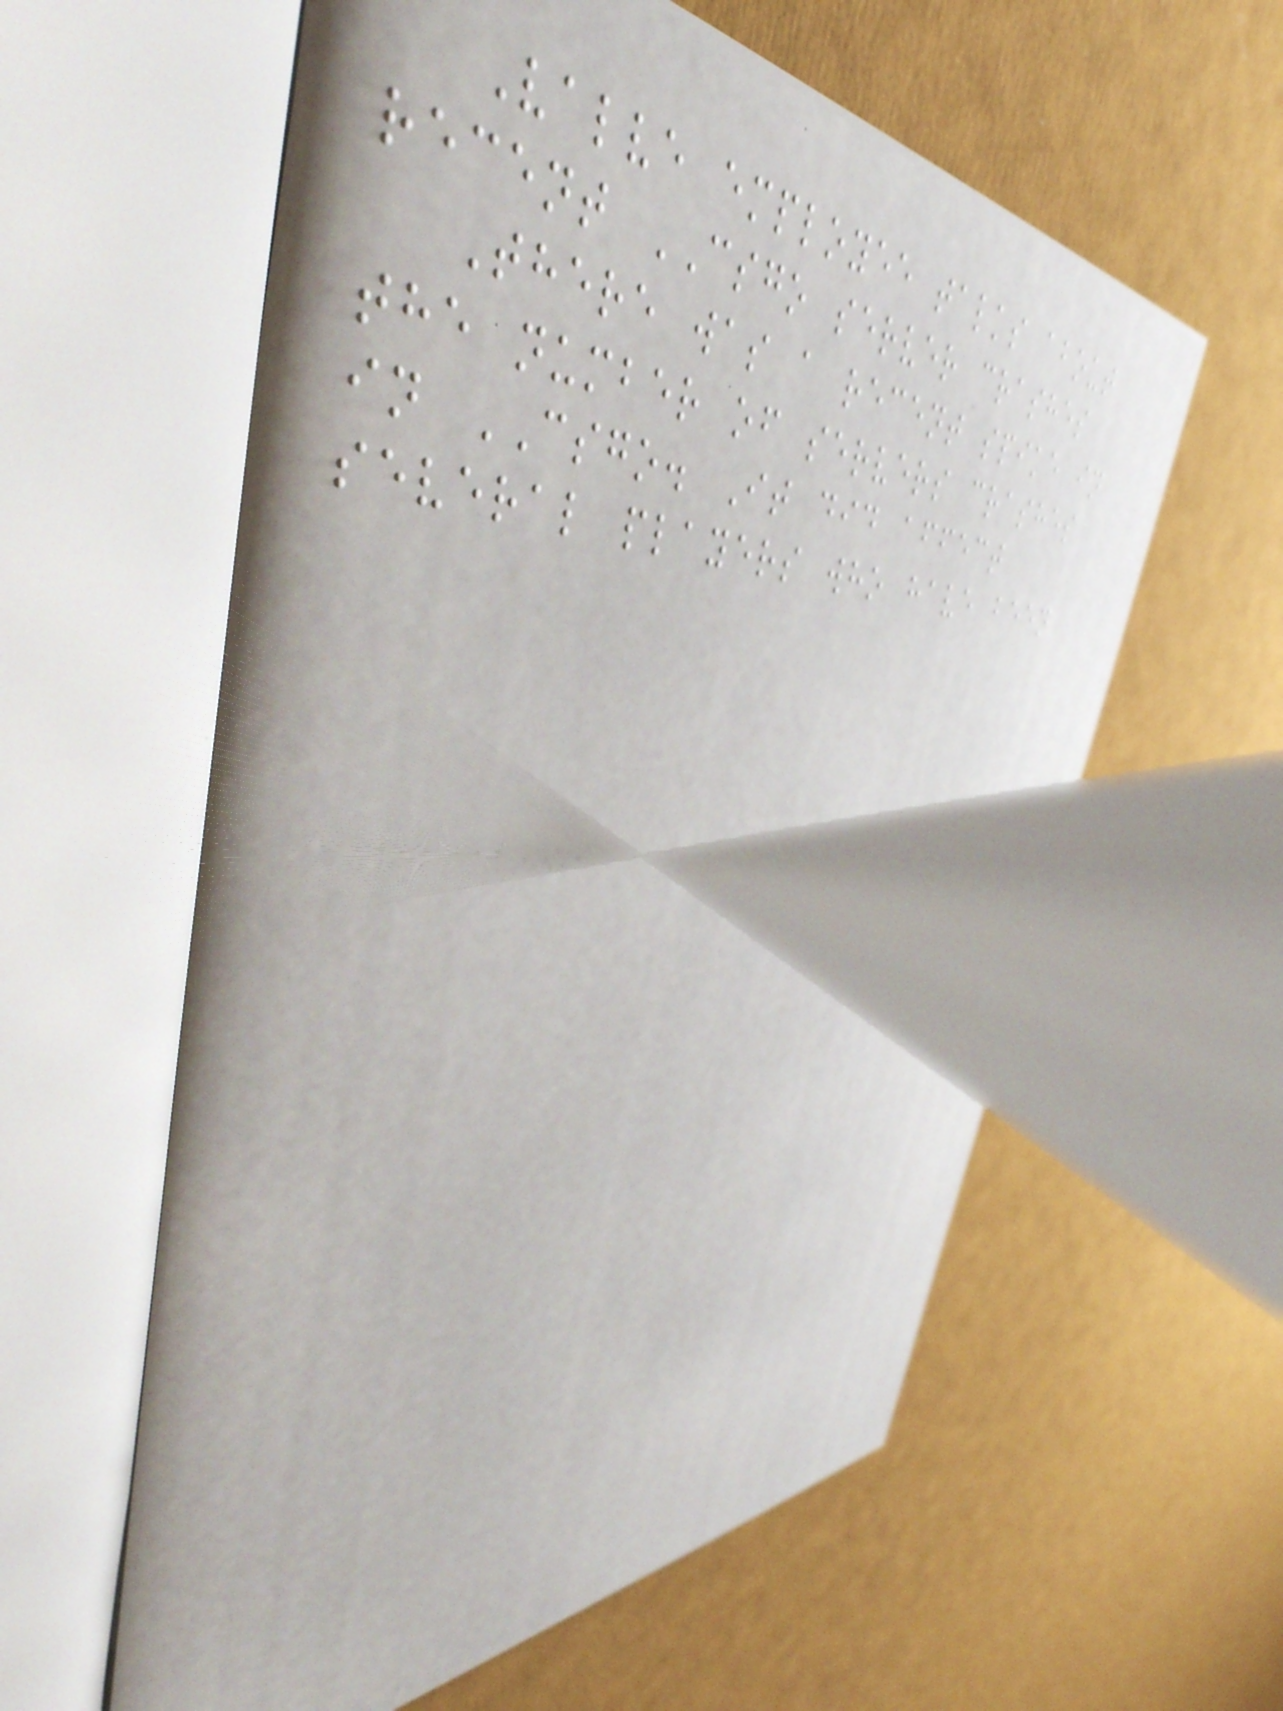Valve employee talks about
recent CSGO server crashes
There was a recent spike in
the number of servers crashes
in CSGO. It did affect
several players who have been
